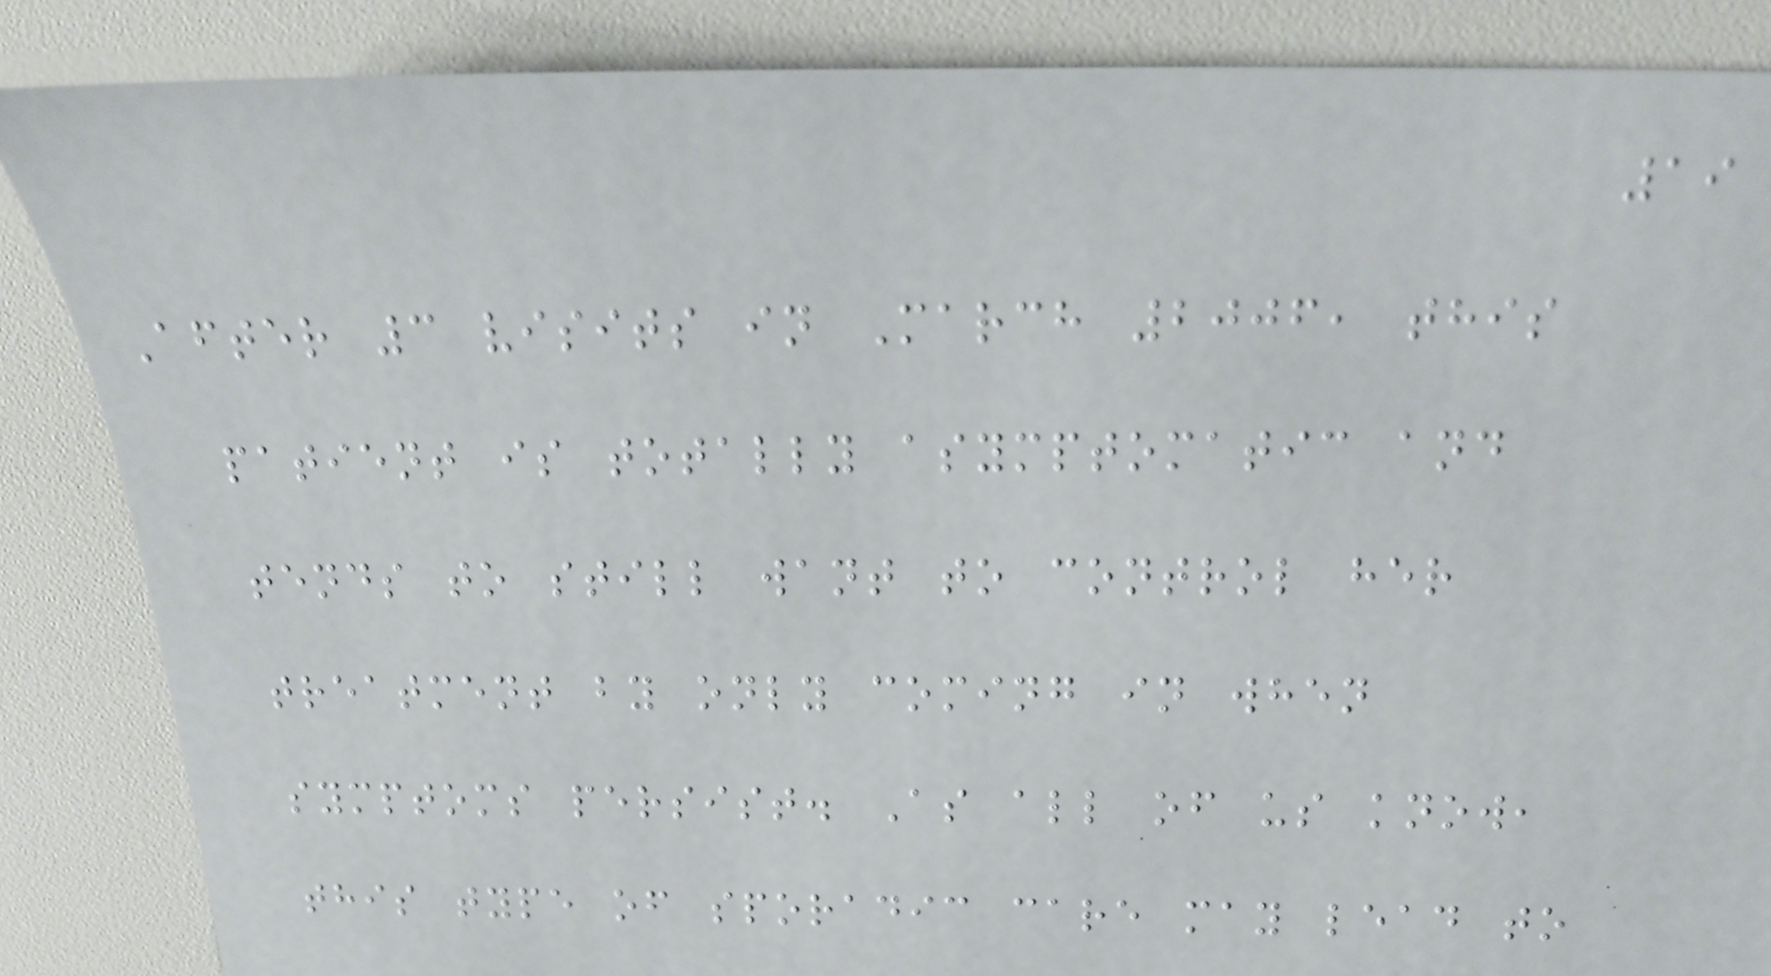19
After 3 visits in March 2006, this
patient is totally asymptomatic and
tends to still want to control her
treatment by only coming in when
symptoms persist. As all of us know,
this type of sporadic care may lead to
